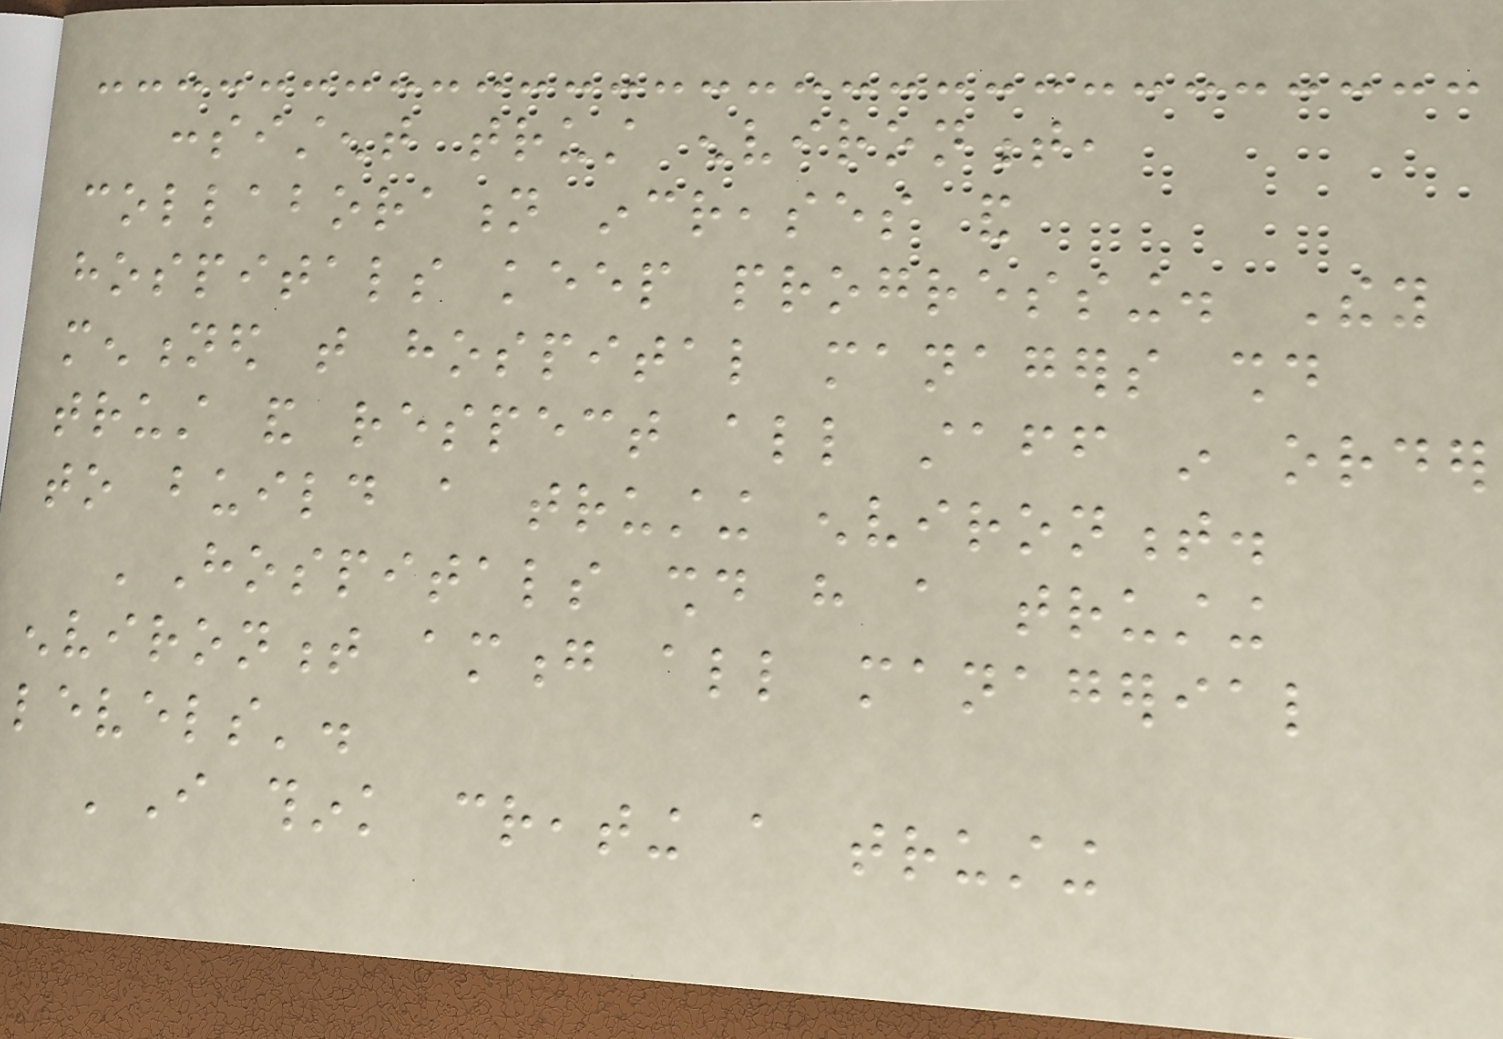consistent trust environment,
collaboration increases and
hospitals keep progressing. They
mentioned that hospital managers should
trust and respect all staff in order
to build a trusting environment.
'Hospitals should have a trusting
environment among all managerial
levels'.
'I think creating a trusting
